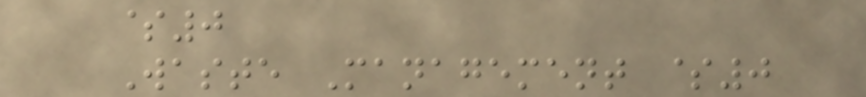$0
Waste Management $0
